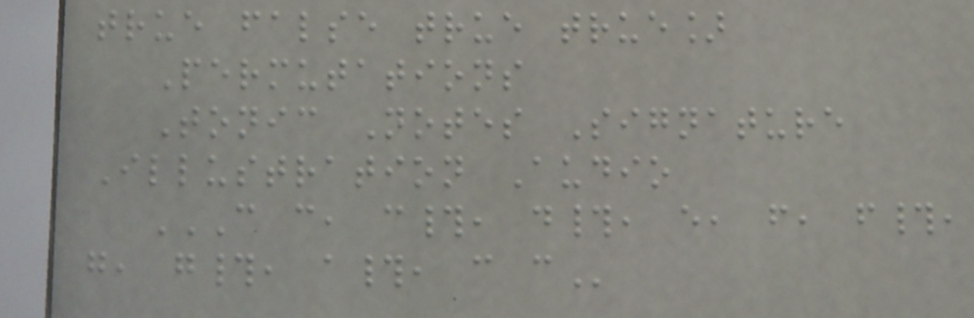true false true true]
Permutations
Tonic Notes Signature
Illustration Audio
C C, C#, D#, E, F, F#,
G, G#, A#, C C
